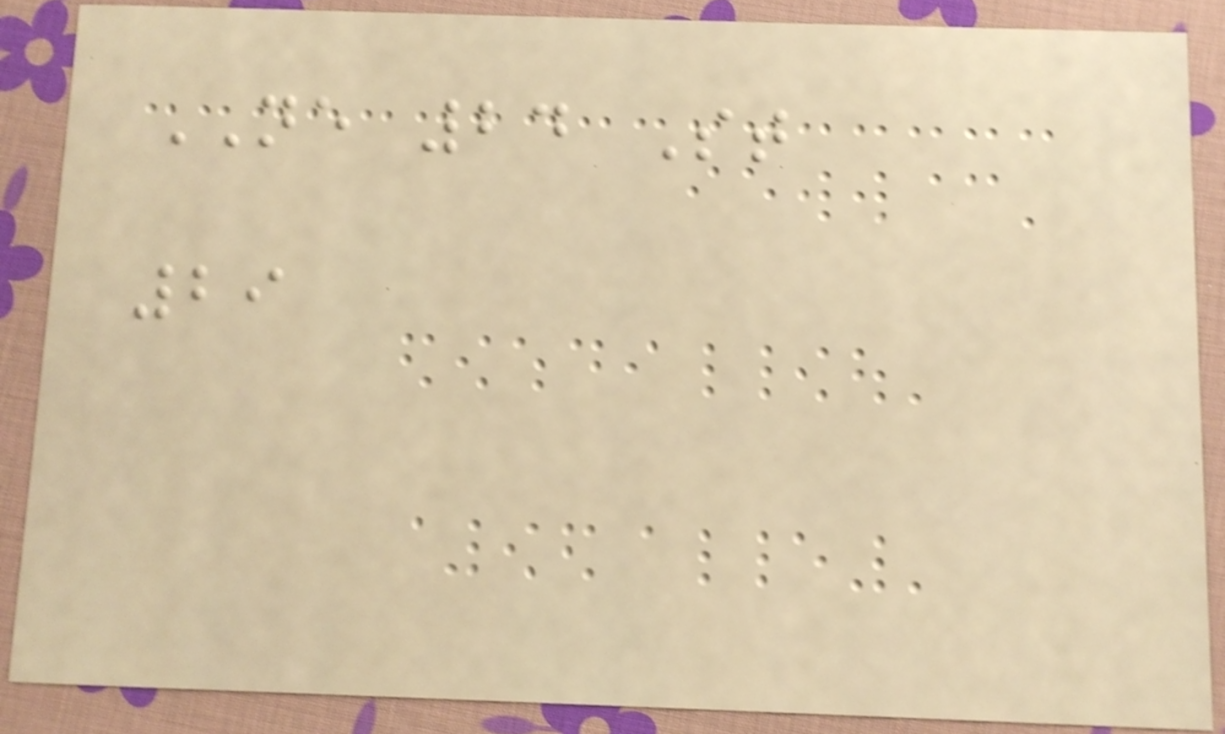NE 24 St
29
